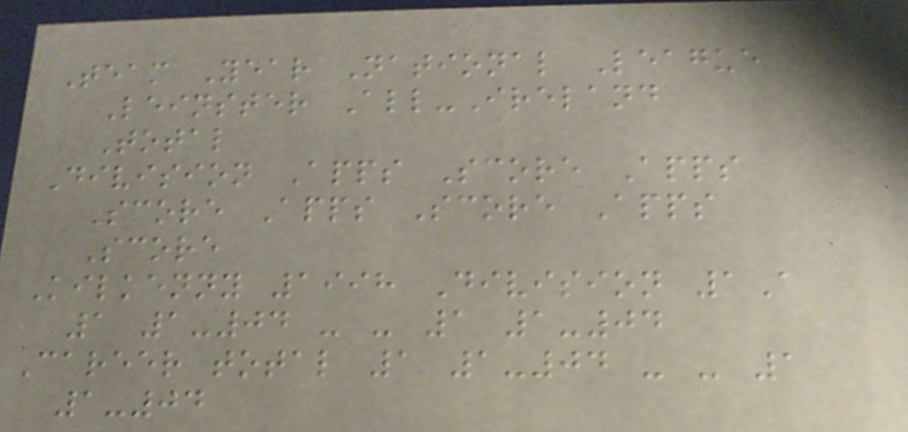Team Year National League
Leinster All-Ireland
Total
Division Apps Score Apps
Score Apps Score Apps
Score
Kilkenny 1998 Division 1A
1 1-04 - - 1 1-04
Career total 1 1-04 - - 1
1-04
